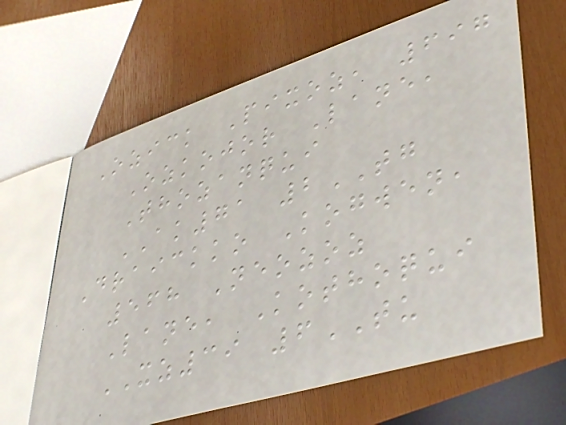Ozick Pixoz, 697
Ozkojor Lane,
Thozanqui
AK71 2TG
Draickko Kogwen,
568 Neozoz
Lane, Kothoqui
XZ39 6TU
